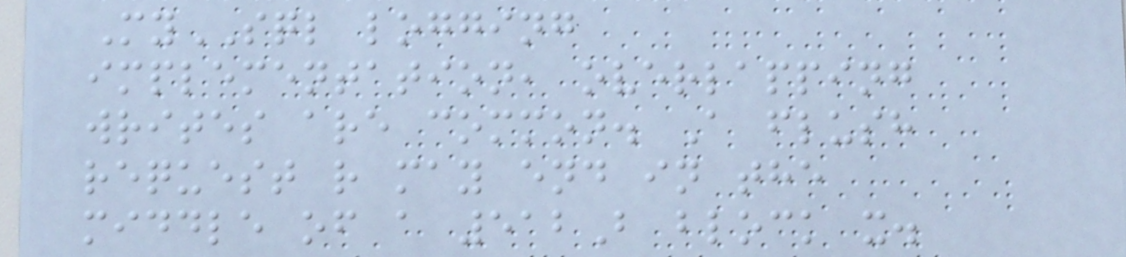MySQL logging
implementation, overlapping
writes are common. A flush
request r may end in the
middle of a 512B block x.
